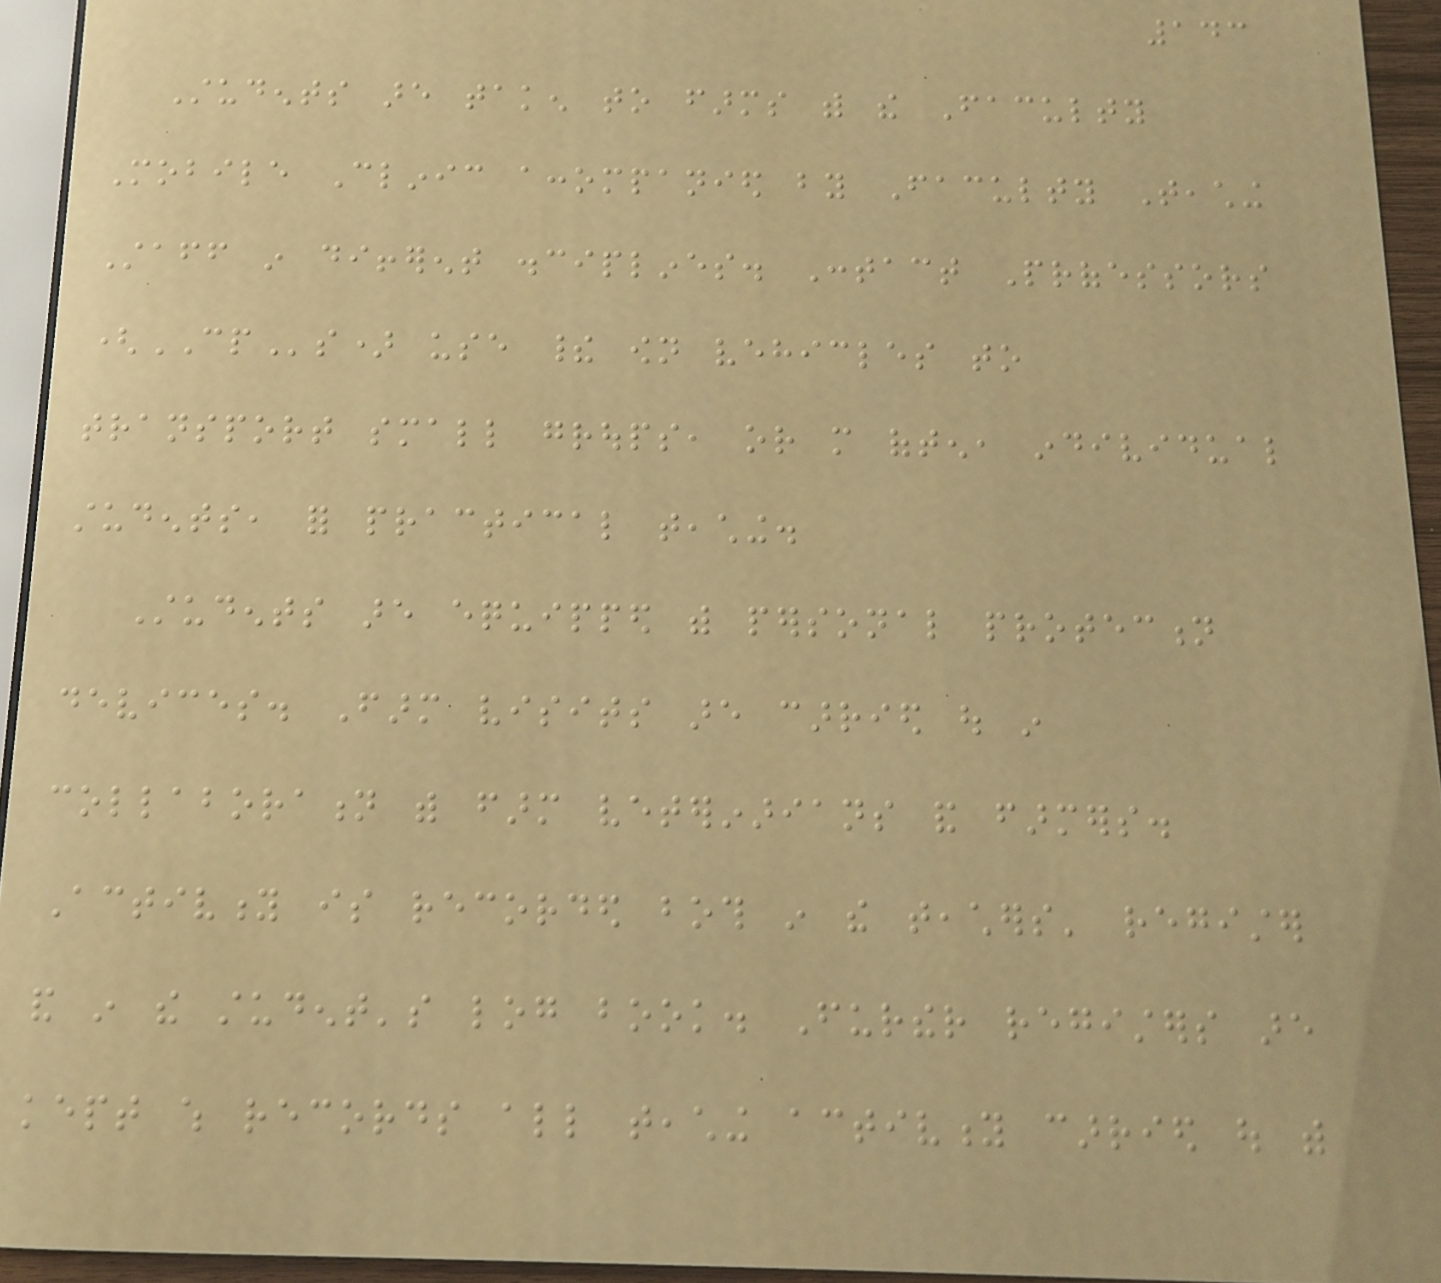143
Students are taken to farms with the Faculty
Mobile Clinic accompanied by Faculty Teaching
Staff in different disciplines. Contact Professors
(CPs) use their own vehicles to
transport small groups, or more often, individual
students, for practical teaching.
Students are equipped with personal protection
devices. Farm visits are carried out in
collaboration with farm veterinarians and farmers.
Activity is recorded both in the teachers' register
and in the student's log book. Further registers are
kept which records all teaching activity carried out with
